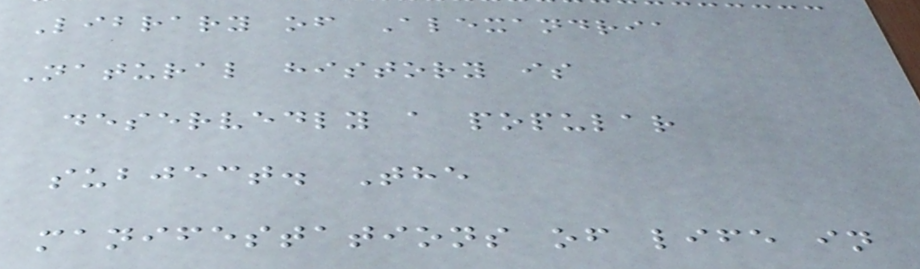Library of Alexandria
Natural history is
deservedly a popular
subject. The
manifestations of life in
